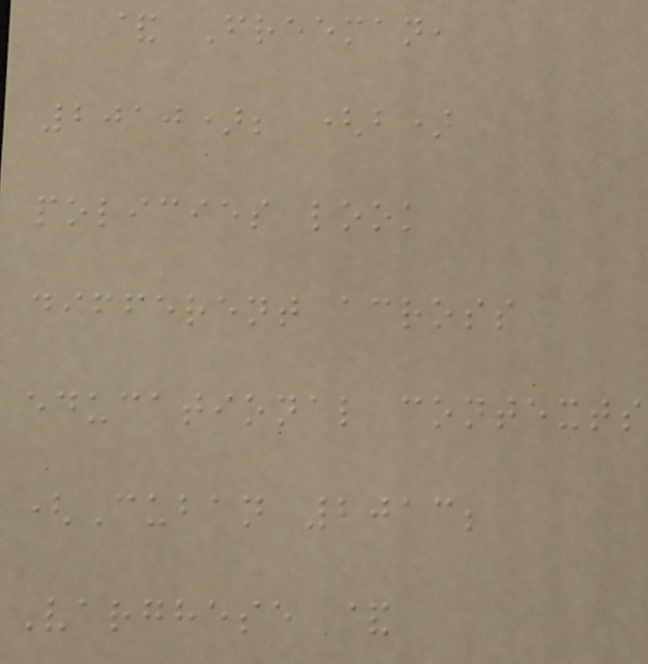& Freeman,
2010); (b)
policies look
different across
educational contexts
(Cuban 2013;
Varghese &
